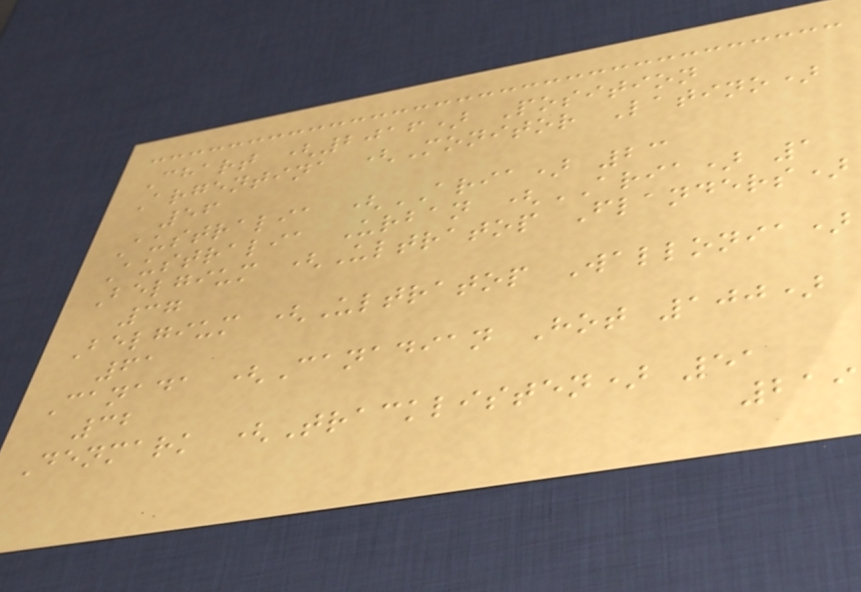Chart (2016) Position
Argentina (Monitor Latino)
56
Australia (ARIA) 23
Australia Urban (ARIA) 1
Belgium (Ultratop Flanders)
37
Belgium (Ultratop Wallonia)
61
Canada (Canadian Hot 100)
32
Denmark (Tracklisten) 51
219
